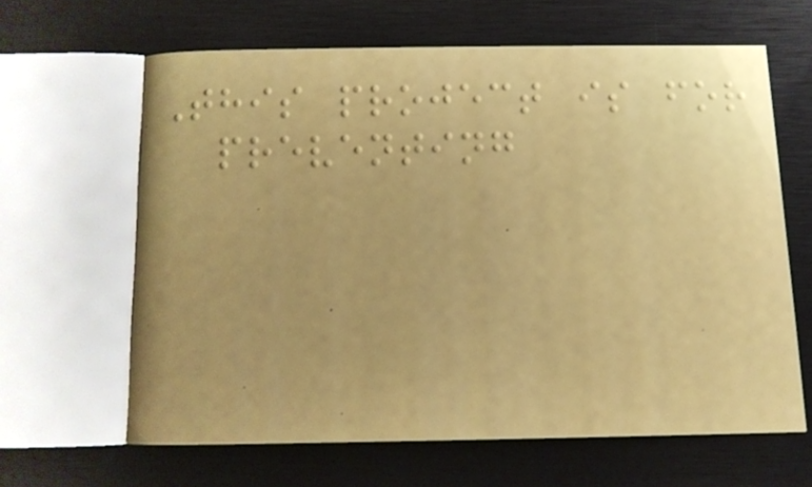This project is for
preventing
